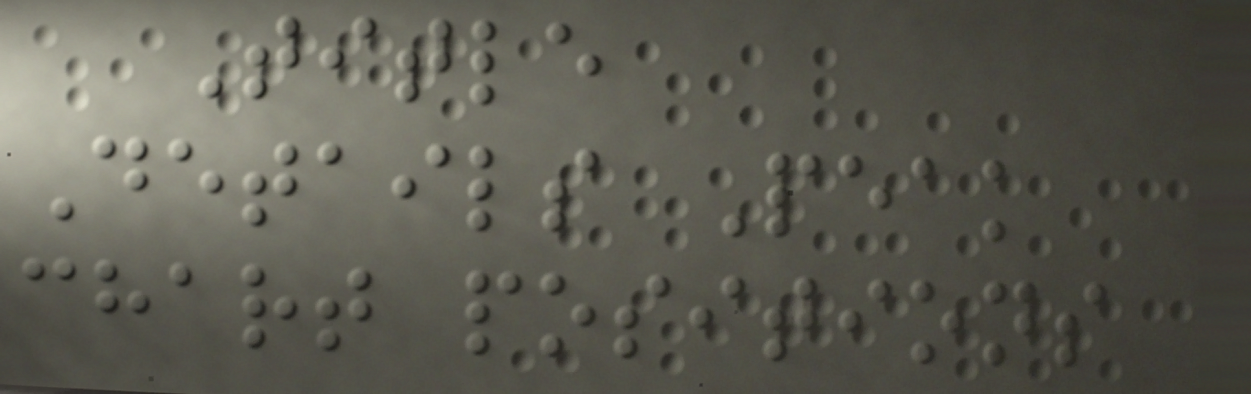Title
Details Peak
chart positions
